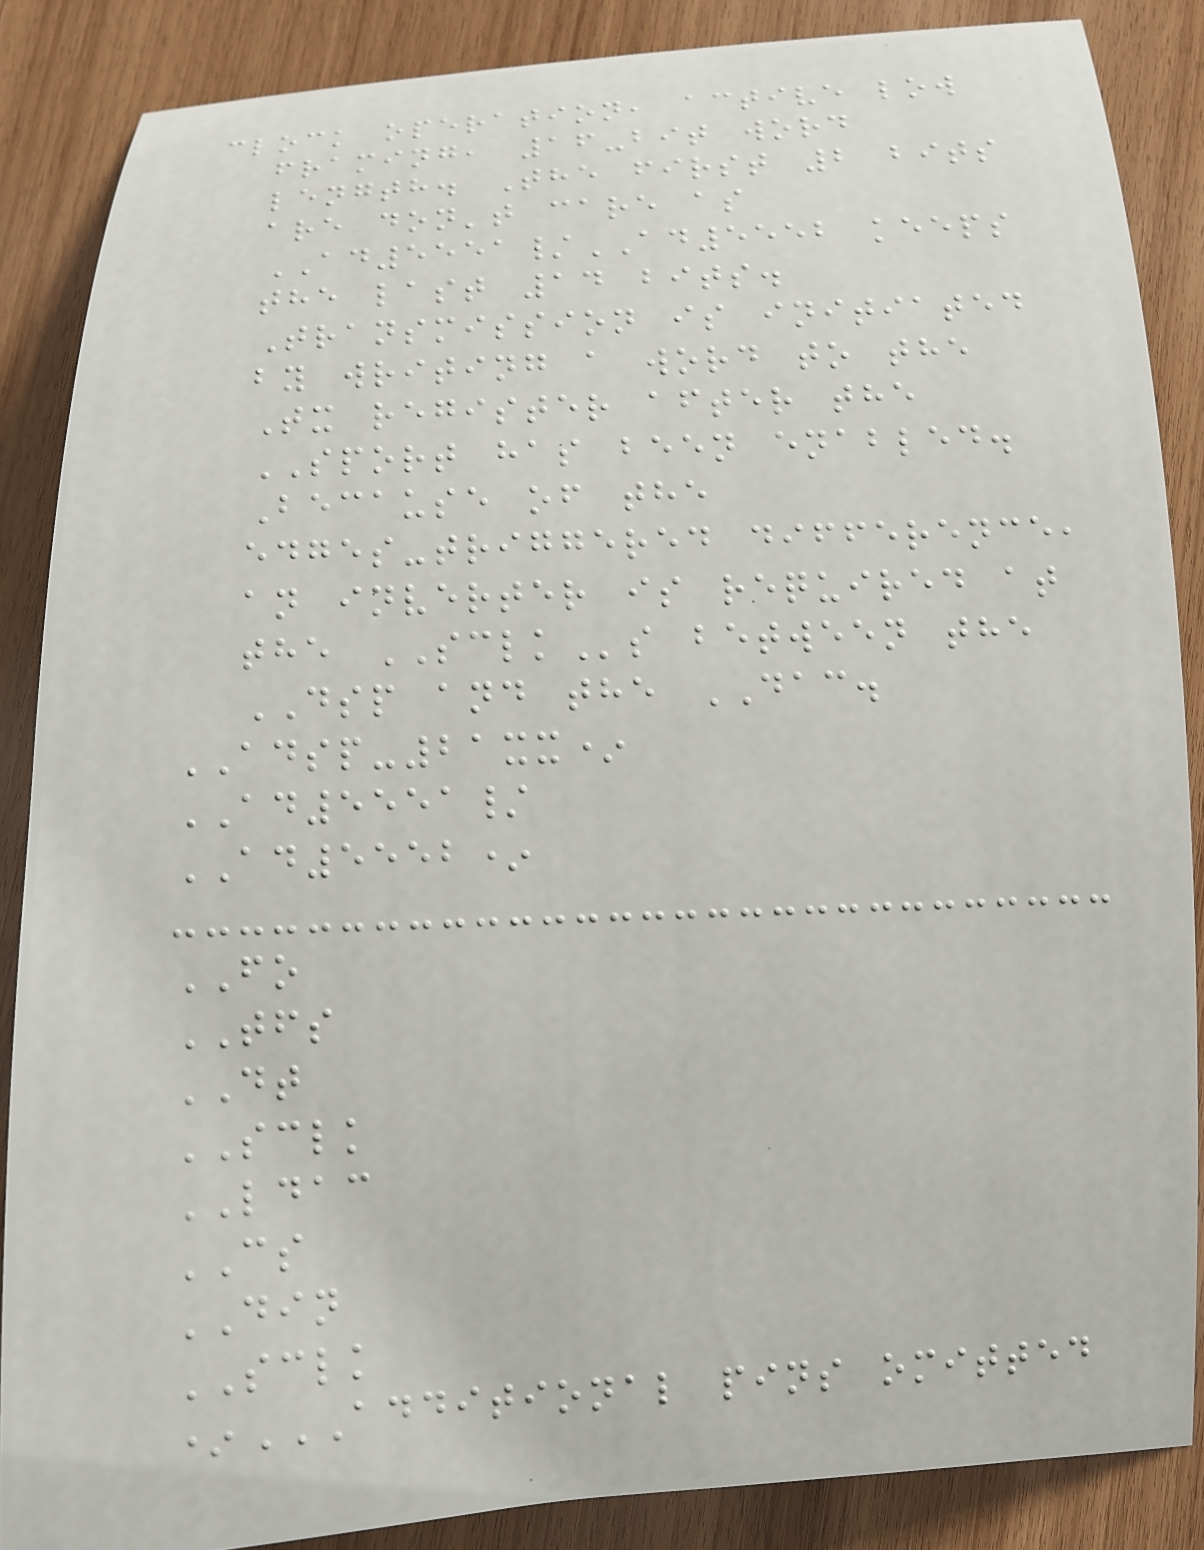clock operation, active low
framing, 16-bit word
length. The first 2 bits
are don't care as
AD5551/AD5552 keeps
the last 14 bits.
Transmission is initiated
by writing a word to the
Tx register after the
SPORT has been enabled.
Because of the
edges-triggered difference,
an inverter is required at
the SCLKs between the
DSP and the DAC.
ADSP-21xx*
AD5551/
AD5552*
FO
TFS
DT
SCLK
LDAC
CS
DIN
SCLK
*ADDITIONAL PINS OMITTED
